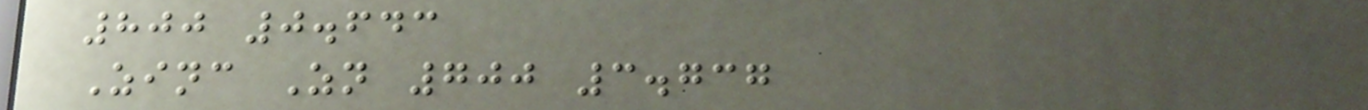800 0.643
Zinc Zn 700 3.737
